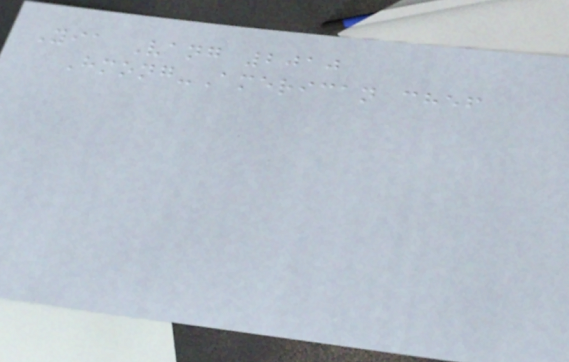Yia Vang 2010
Hmong-American chef
